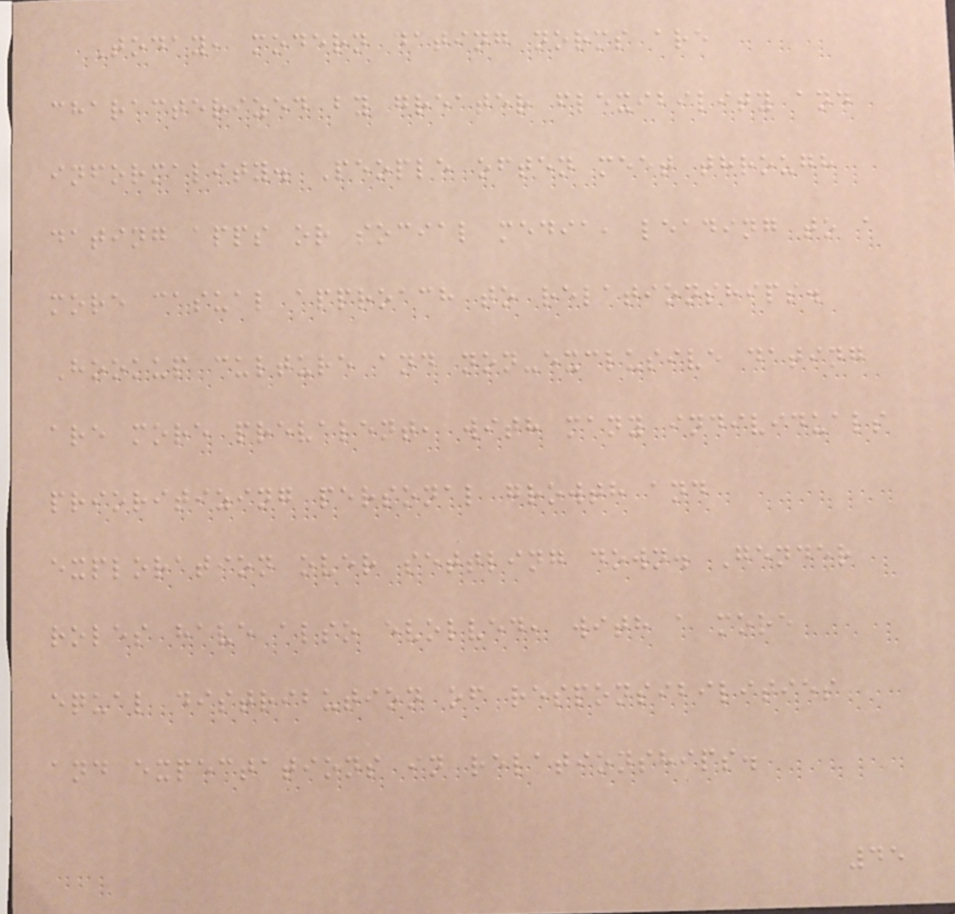Today, modern dating norms are
characterized by greater flexibility and
informality. People often meet through
dating apps or social media, leading to a
more casual approach to relationships.
Hookup culture and non-exclusive dating
are more prevalent, with many individuals
prioritizing personal growth and
exploration over settling down. Gender
roles have also evolved, with a more
equal distribution of responsibilities
and expectations in relationships.
45
